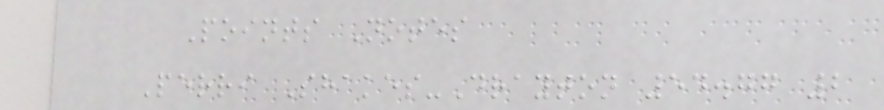Points Notes
Perri Shakes-Drayton 54.77 2
